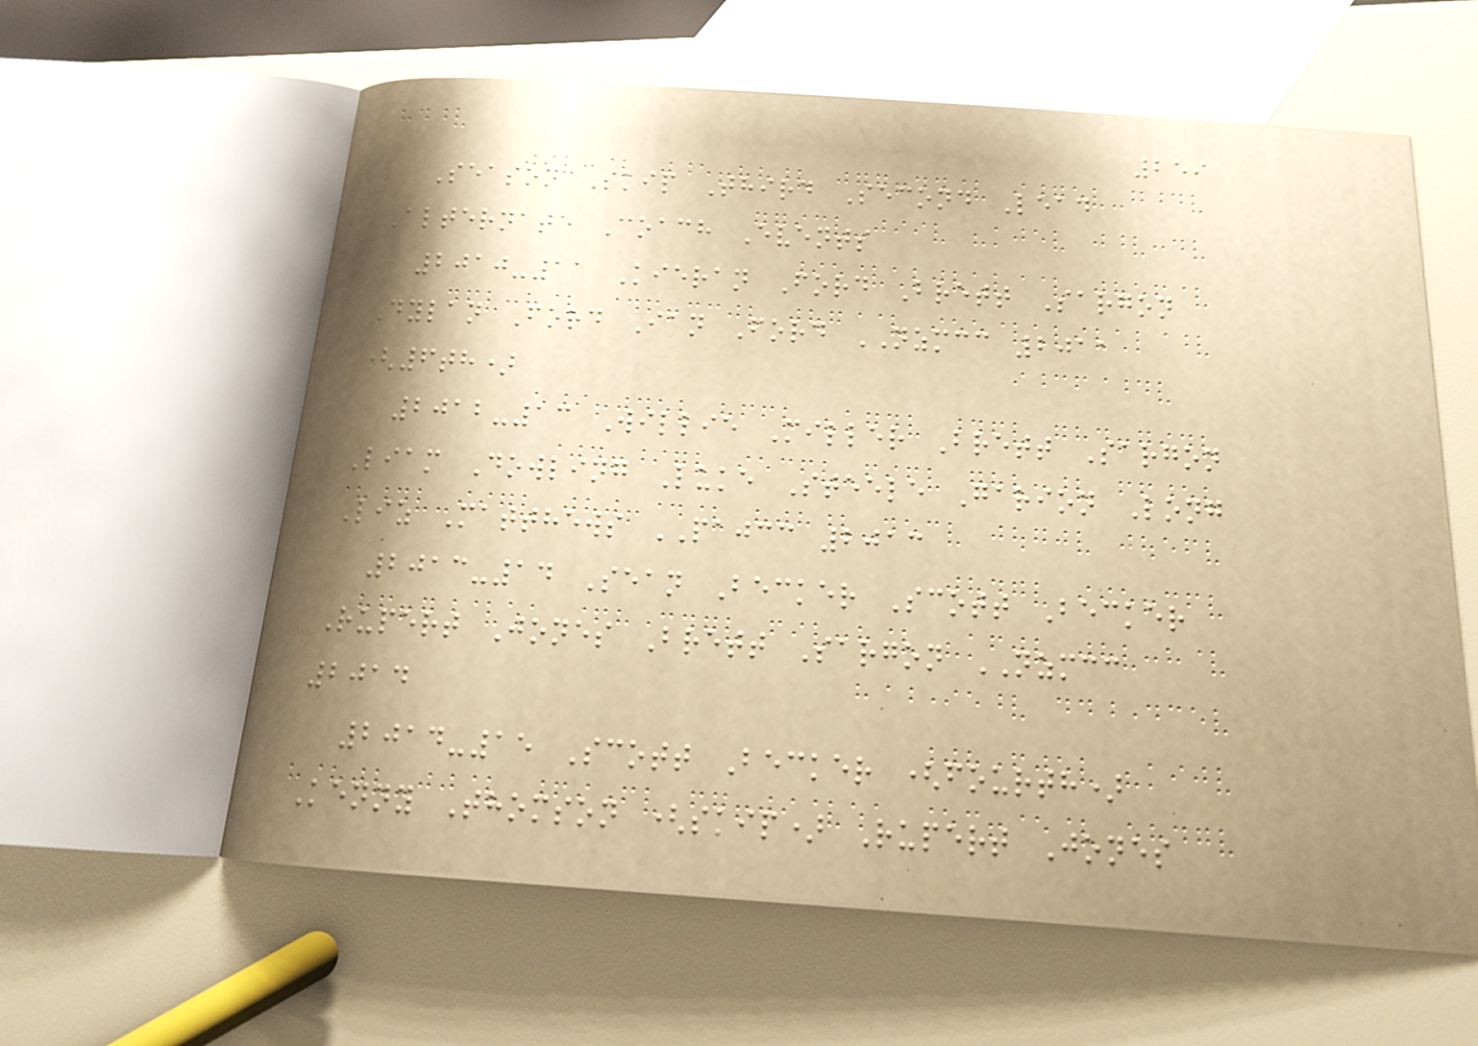259
Season Skip Third Second Lead
Alternate Coach Events
2010-11 Kieran Ford Brett Sargon
Dylan Ford Ian Ford NZMCC 2011
(6th)
2012-13 Willie Miller Brett Sargon
Liam Dowling Luke Steele Garion Long
Liz Matthews PAJCC 2013
2013-14 Sean Becker Scott Becker
Rupert Jones Brett Sargon NZMCC
2014
2014-15 Scott Becker (fourth)
Kenny Thomson (skip) Rupert Jones
